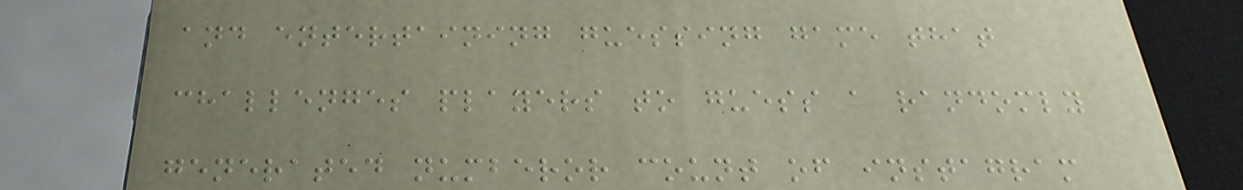and entertaining guessing game that
challenges players to guess a randomly
generated numberor count of instagram
